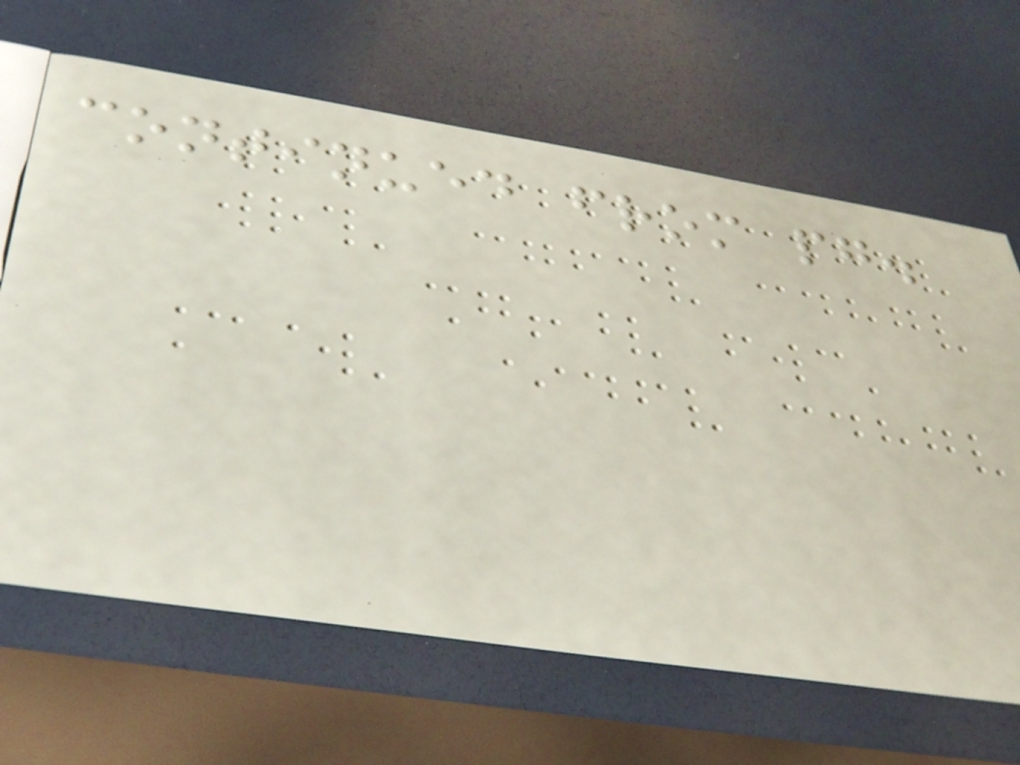continued from pg.
